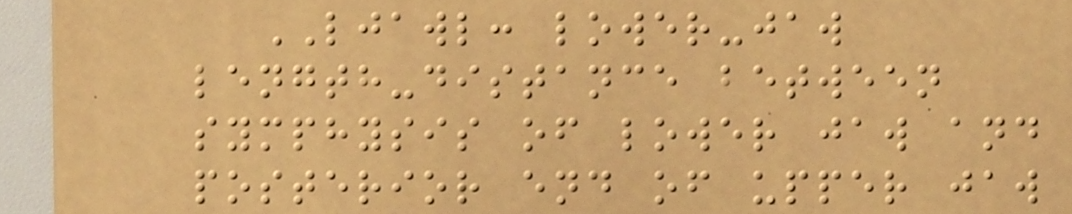LJAWL: lower-jaw
length-distance between
symphysis of lower jaw and
posterior end of upper jaw
